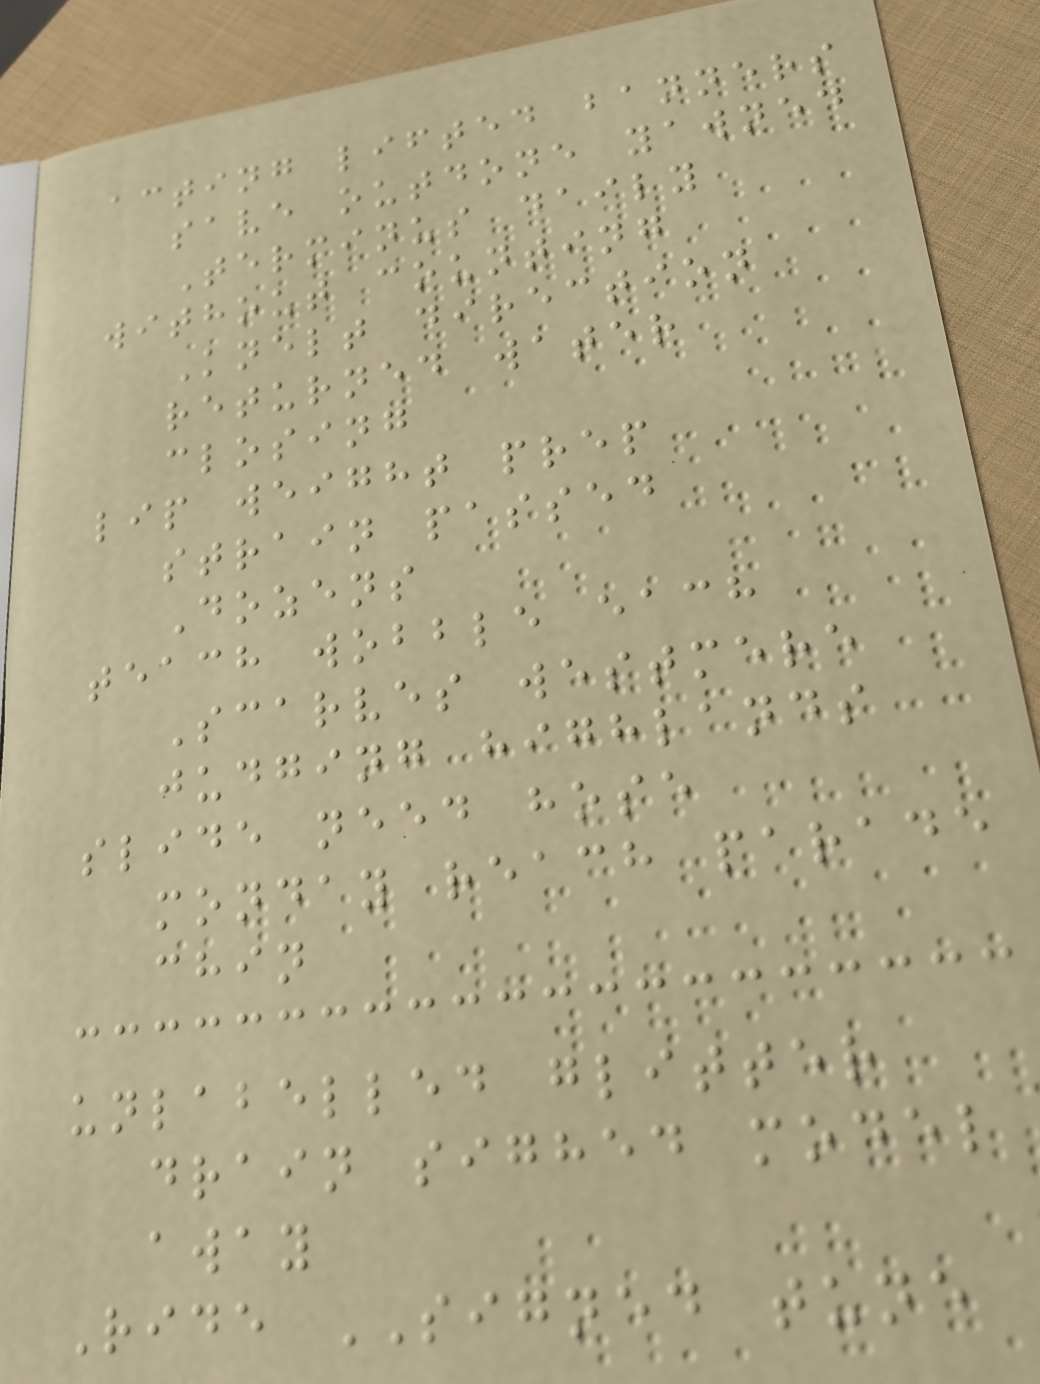acting lifted banners
save outdone yawned
Terminus daily
without counting
Knelt direction
returned water
closing
lip weight prep
strain passed
Dozens
teach wobble each
Scarves westmere
judging highlands
slide need hose
monday reach parade
chin
unlabelled glitter
drain sighed model
away
Ride SIGNED tune
